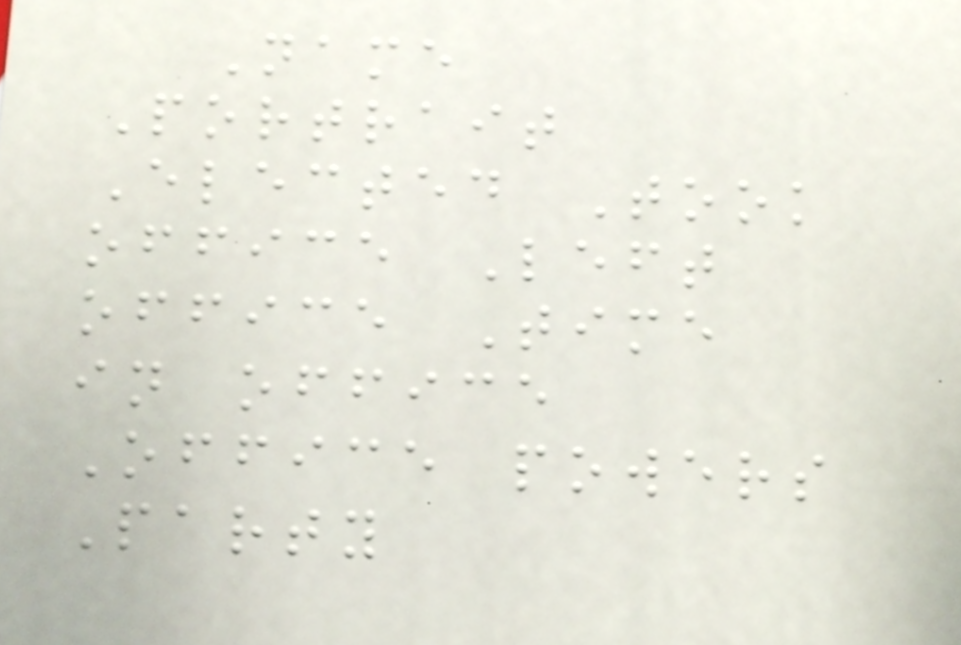Name
Portrait
Elected Took
office Left
office Time
in office
Office powers
Party
